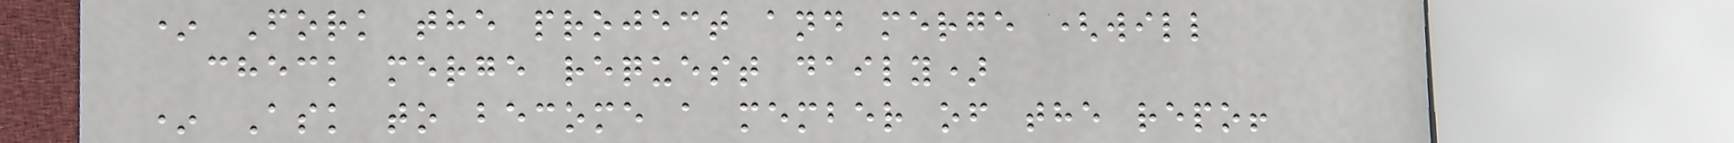* Fork the project and merge (will
check merge request daily)
* Ask to become a member of the repo!
